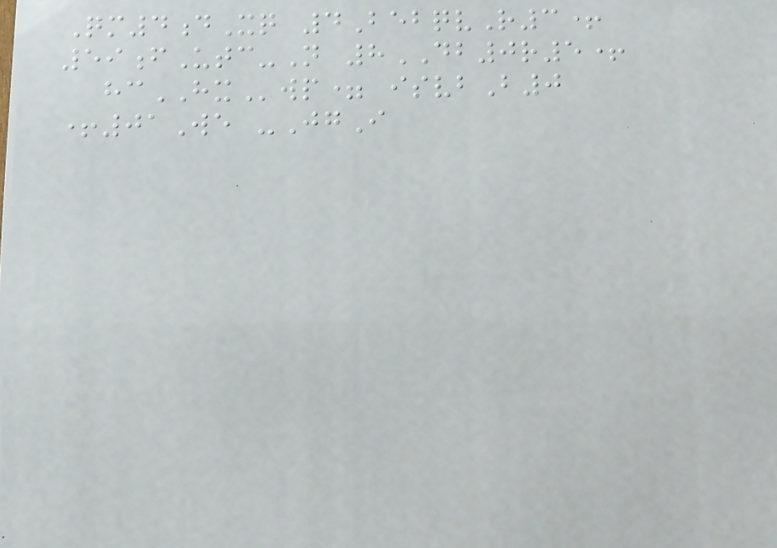Qm4dXq 4BebqvR3+
59fUtc-N 8DB0r5+
hcHXwp= isvbB0
+01We -JgI
